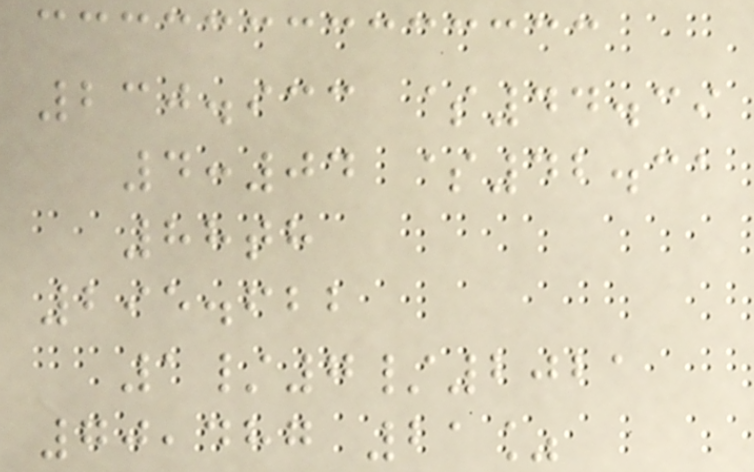230.933 $44.39
4:04 $42.31
88th
295.622
1/7/2021
70,487 21%
